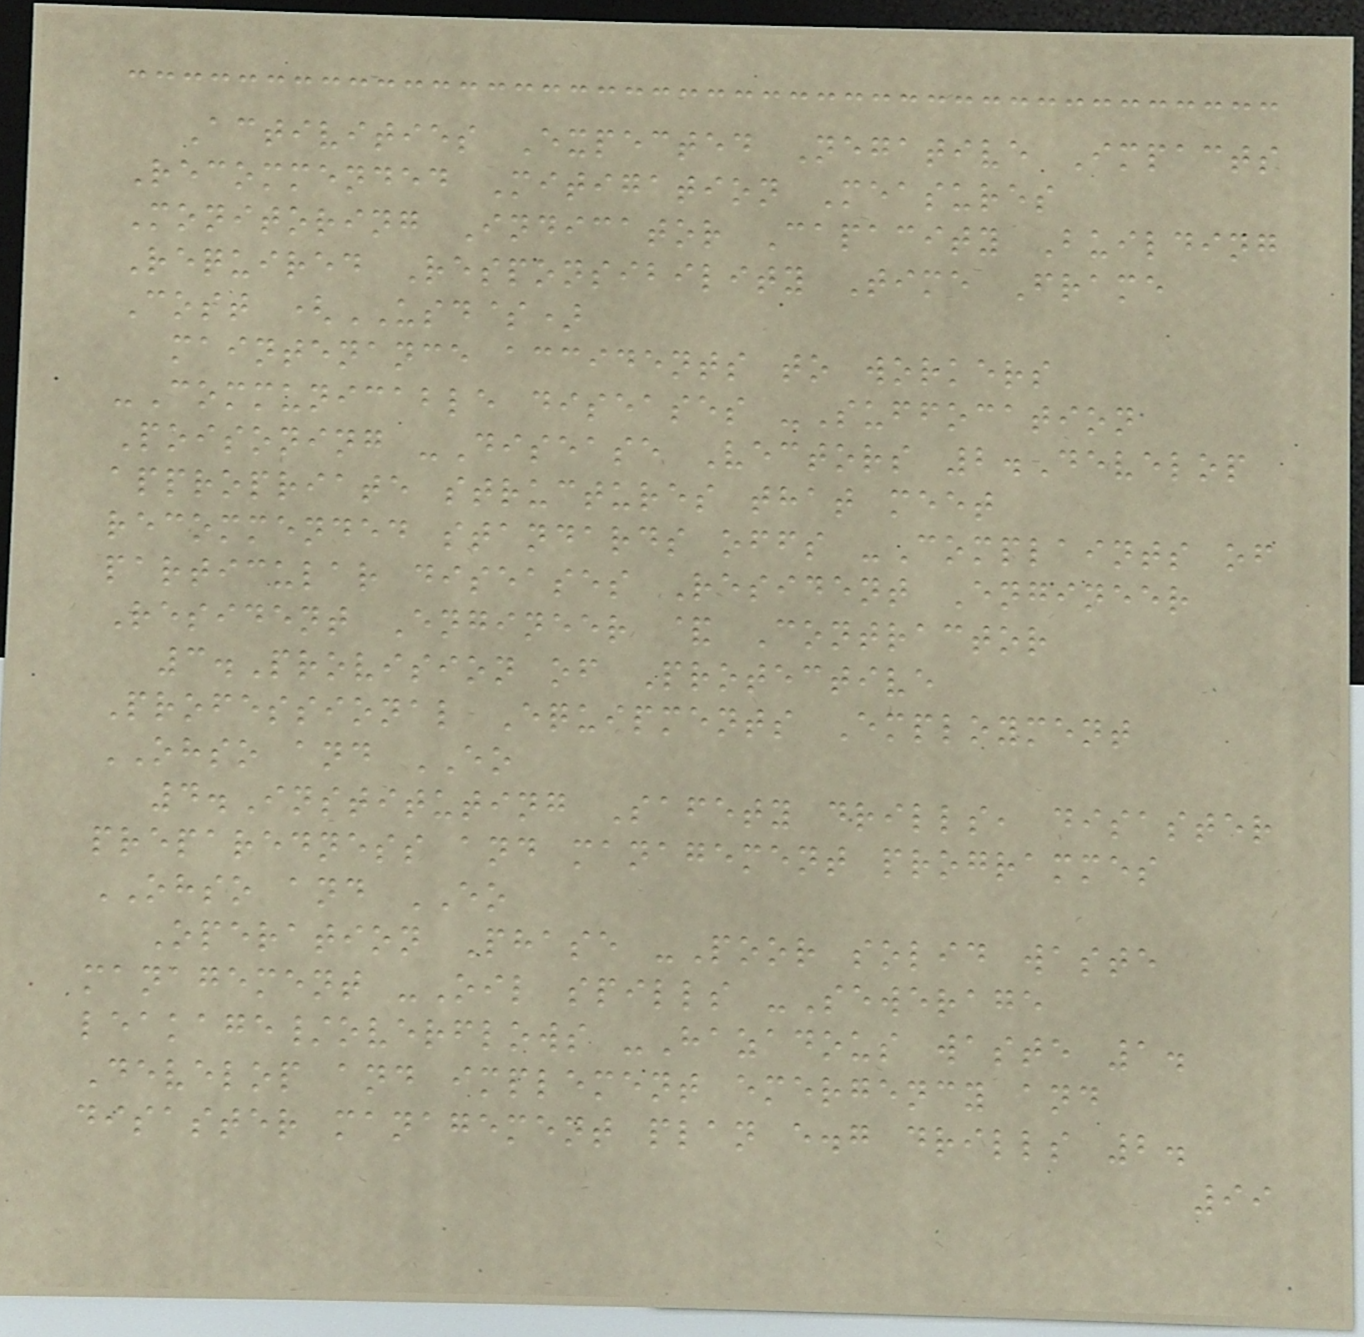Activities Expected Negative Impacts
Recommended Mitigation Measures
Monitoring Indicator Capacity Building
Required Responsibility Time Frame
Cost (USD$)
maintenance accidents to workers
-Communicable diseases -Suffocation
Poisoning -Disease Vectors 2.Develop
appropriate structures that meet
recommended standards offs -Complaints of
particular diseases Resident Engineer
Resident Engineer & Contractor
3.Provision of Protective
Professional Equipments Employment
OHSO and EO
4.Instituting Safety drills, disaster
preparedness and management programmes
OHSO and EO
Operation Phase -Poor solid waste
management -Oil spills -Sewerage
leakage/overflows -Hazadous waste 1.
Develop and implement emergency and
disaster management plan e.g drills 2.
99
